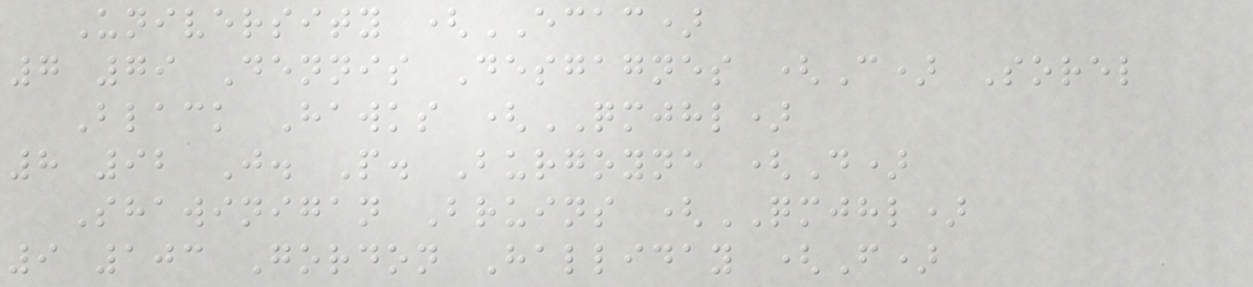University (ECAC)
7 79 Dennis Desgagnes (C) Sorel
Black Hawks (QMJHL)
8 92 J. P. Burgoyne (D)
Shawinigan Bruins (QMJHL)
9 103 Gordon Halliday (F)
